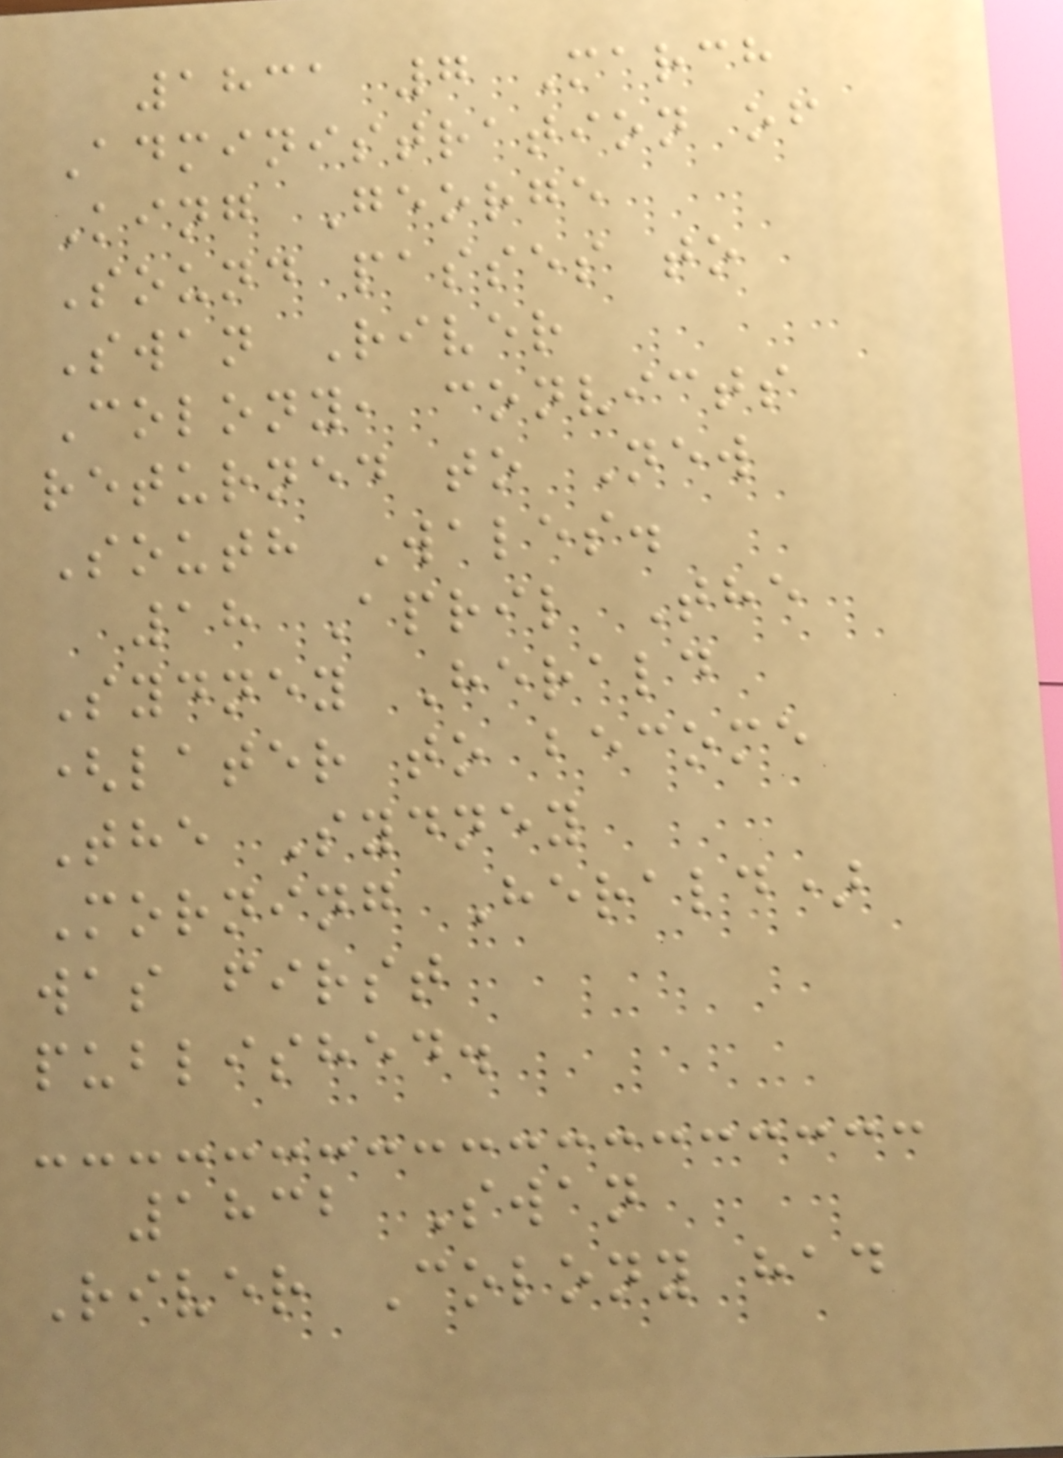1831 7 March
Administration of
King George
Sound passes to
Swan River
Colony, convicts
returned to New
South Wales.
18 April The
Sydney Herald
(later to become
The Sydney
Morning Herald)
was first
published.
1832 Swan
River Colony had
